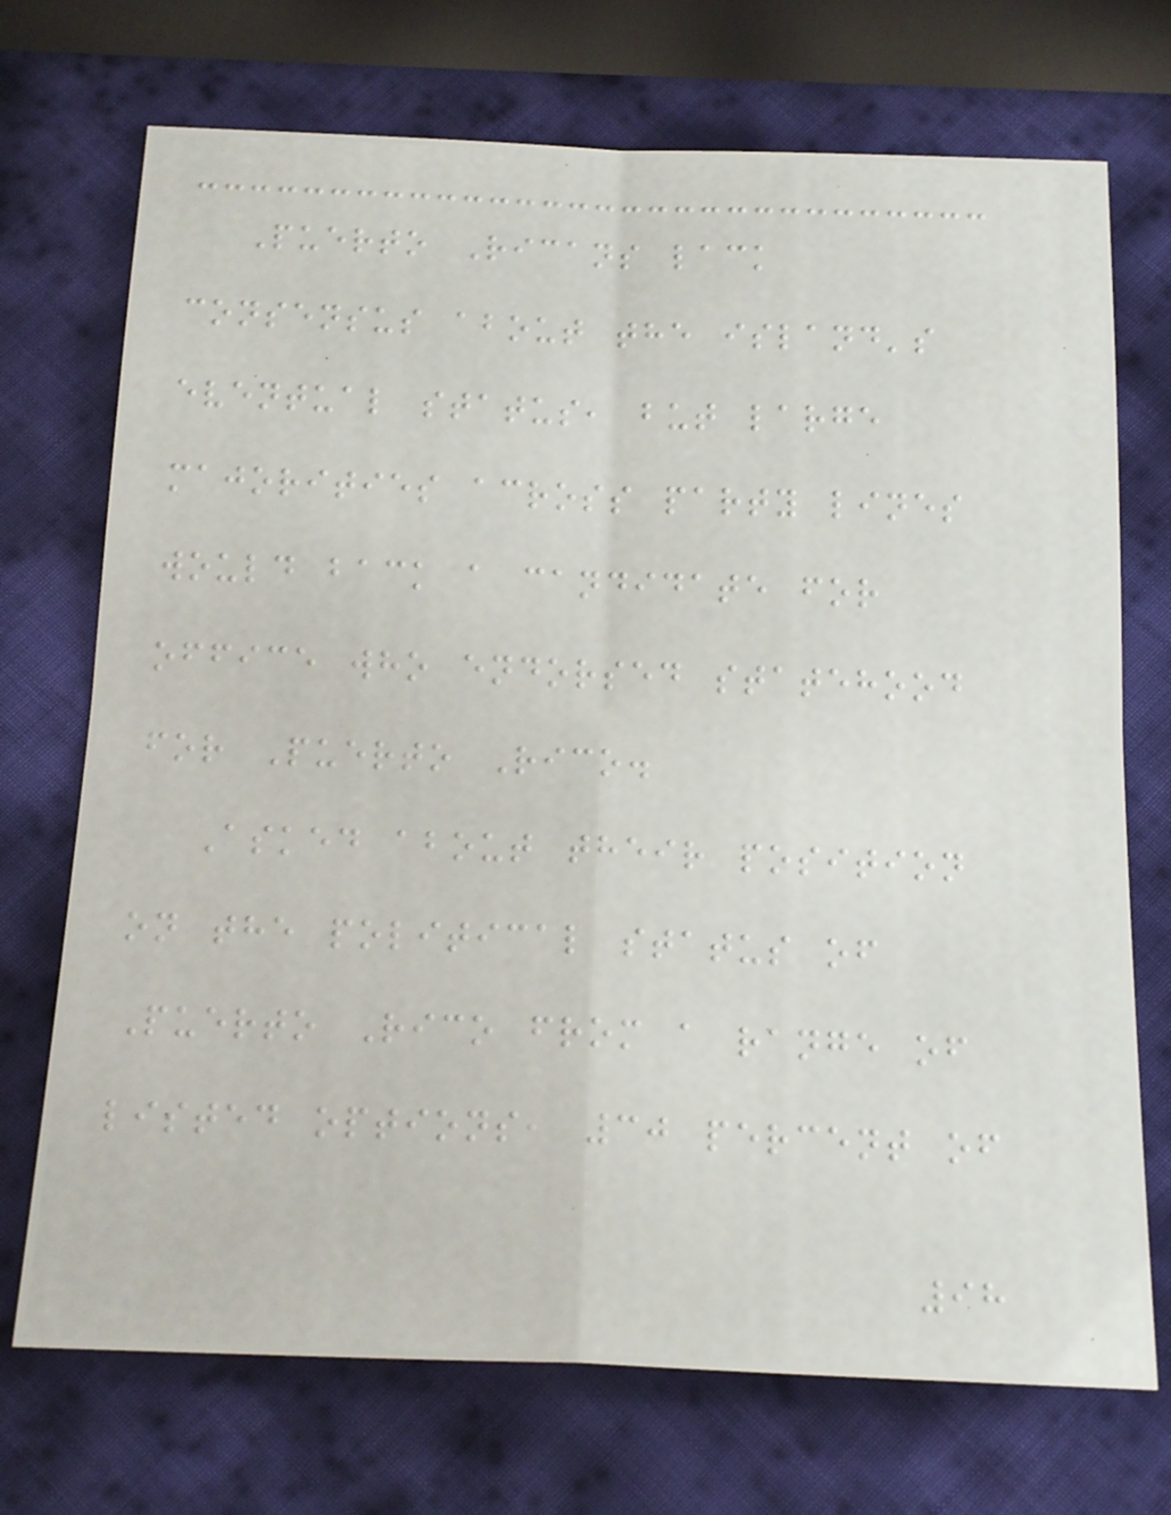Puerto Ricans lack
consensus about the island's
eventual status, but large
majorities across party lines
would back a candidate for
office who endorsed statehood
for Puerto Rico.
Asked about their position
on the political status of
Puerto Rico from a range of
listed options, 30 percent of
98
